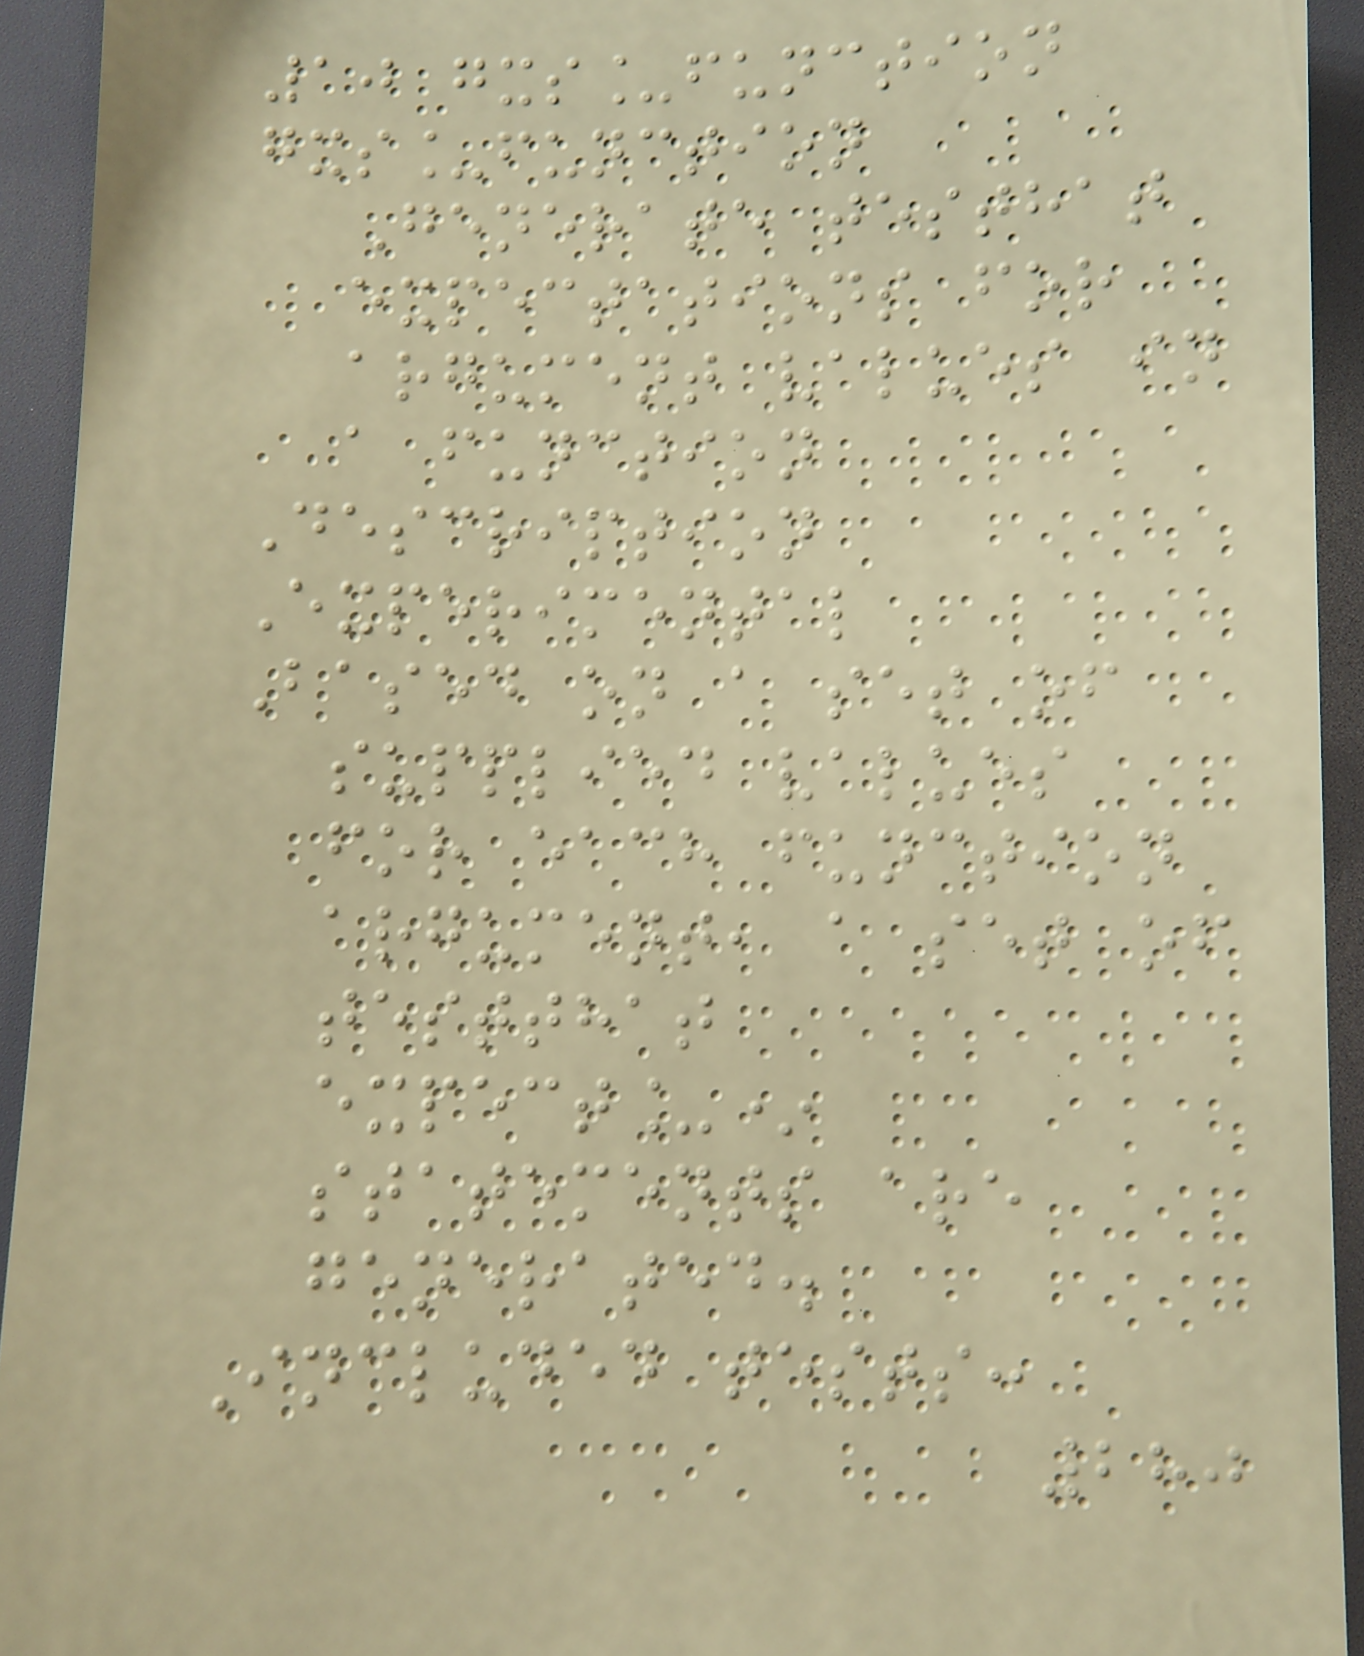10 gxs_function
gxs_function
Generate testhat
expectations for
argument values in
a function
Description
Experimental
Based on a set of
supplied values
for each function
argument, a set of
testthat
expect_*
statements are
generated.
Included tests:
280
